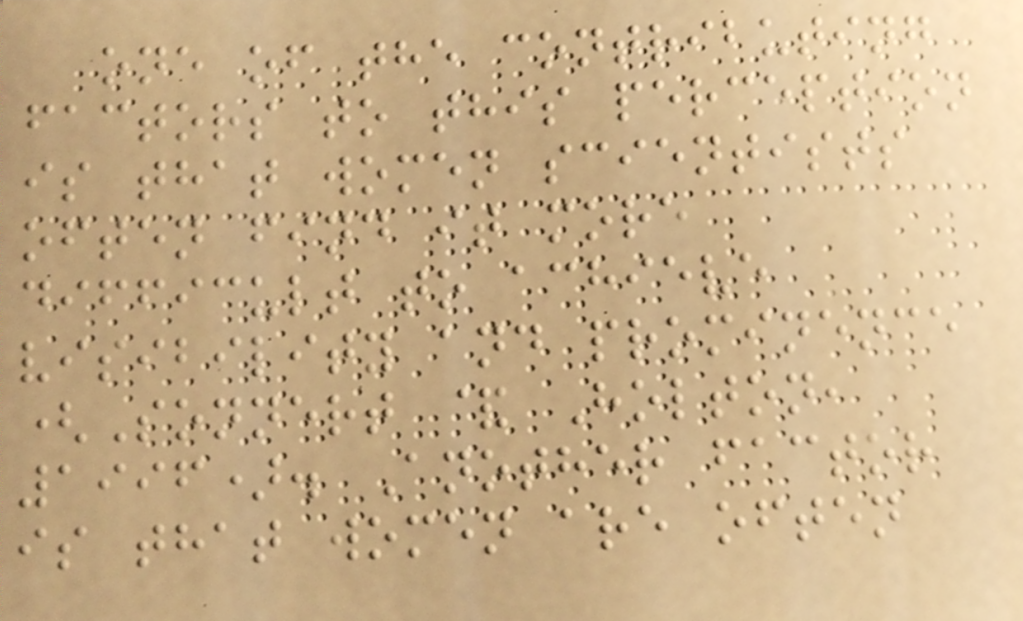one of the contributing
factors to this perception
is that women scientists
often find it more
difficult to achieve
visibility and prominence
(Sonnert & Holton,
1996). Another factor
is that women are often
